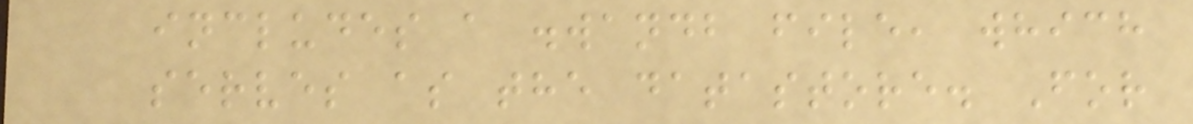includes a .wandb file, which
serves as the datastore. For
